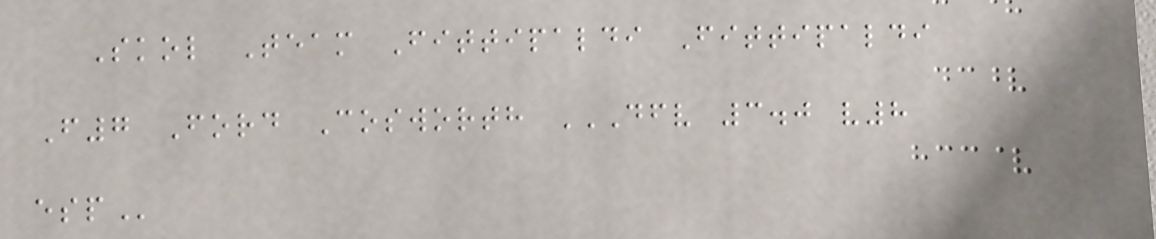Skol Team Fittipaldi Fittipaldi
F7 Ford Cosworth DFV 3.0 V8
ESP
